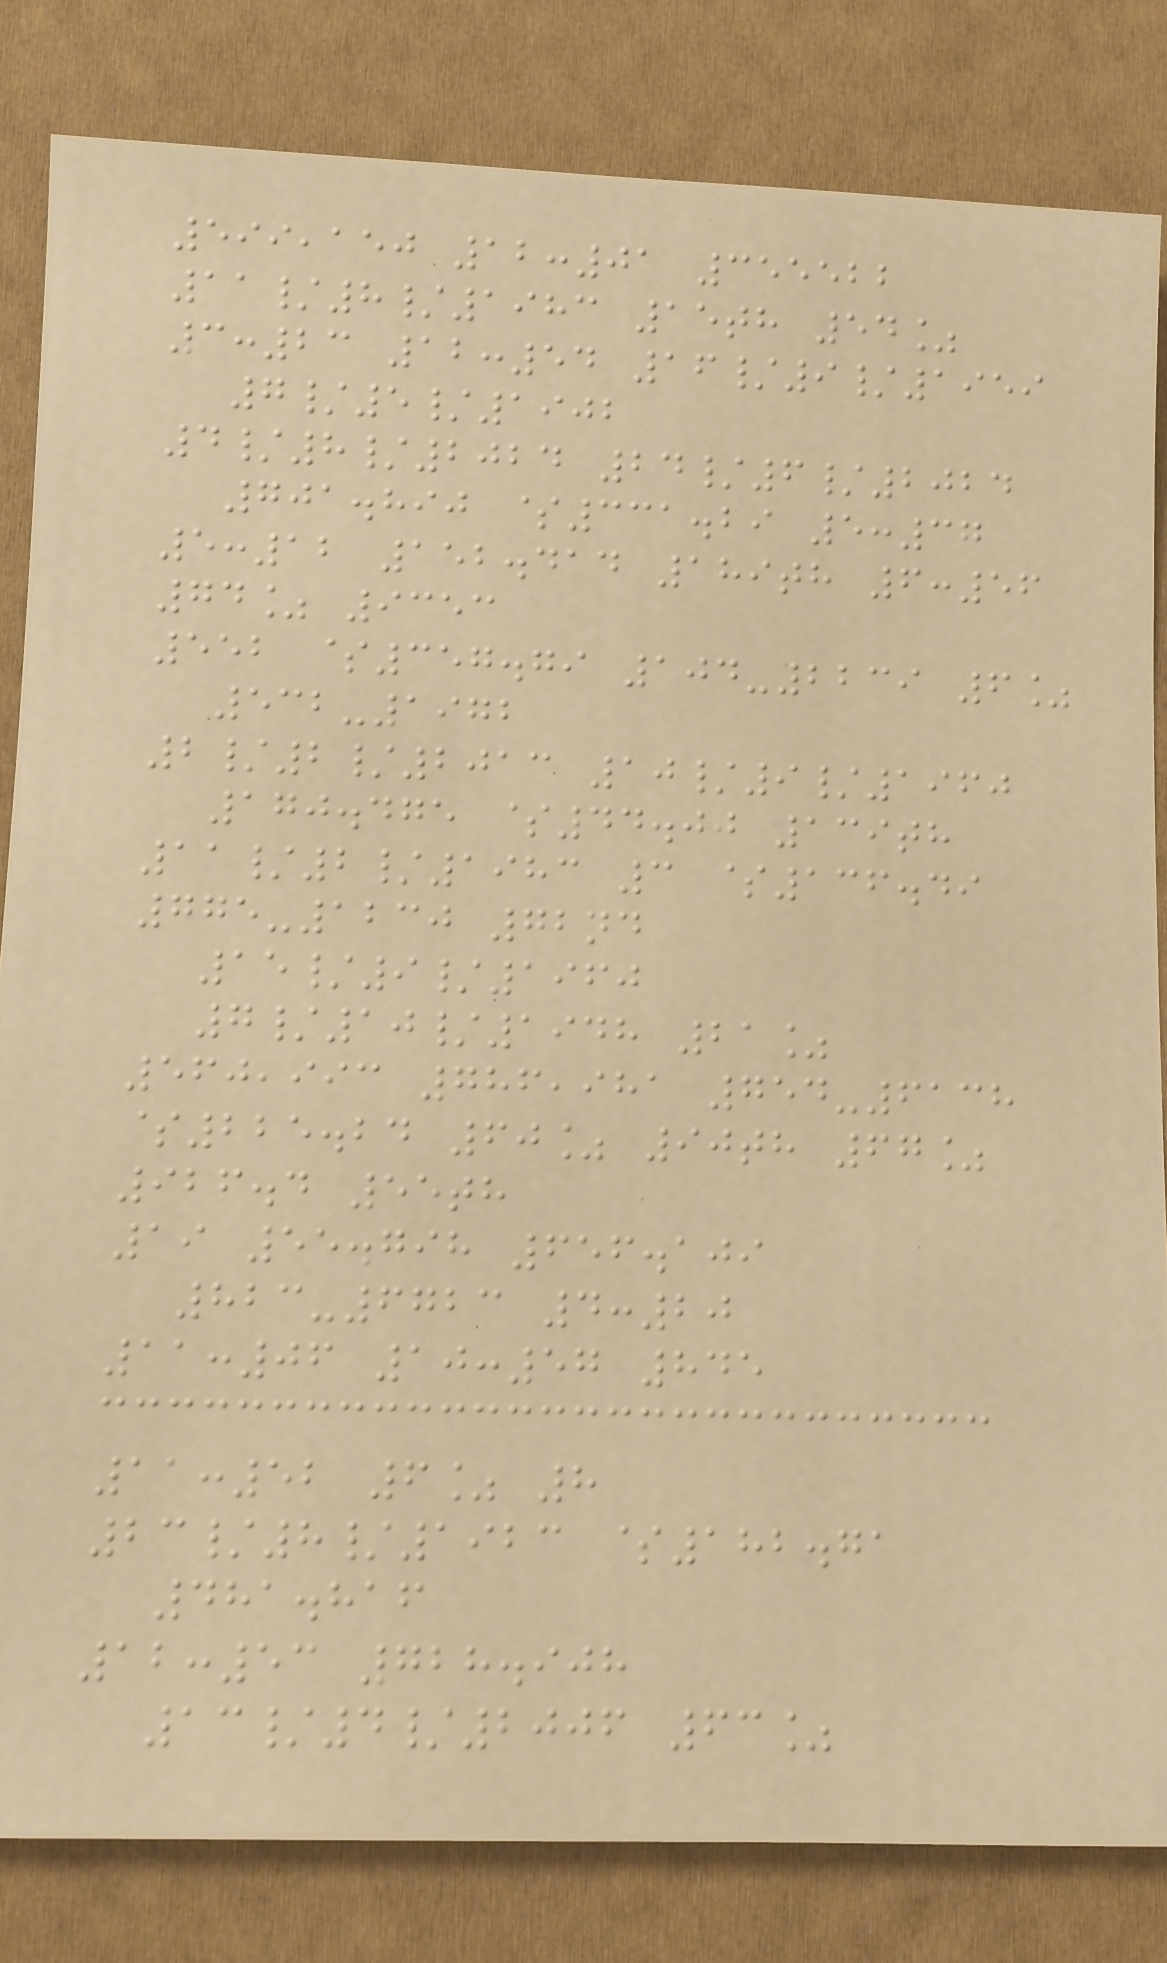599,150 12:01 355522
11/8/1983 15th 54%
3:23 12:54 16/9/1959
7/5/1902
4/8/2024 24/6/2024
701.890 $331.29 5:37
5:12 152.414 189th 6:56
74% 9353
552 $357.79 104-2239 6%
532-1972
2/2/2013 10/9/1960
170.475 $44.00 139th
11/2/1983 3 $136.49
775-1230 72nd
15/9/1960
7/10/1948 21%
560,993 786,981 754-6138
$225.24 60% 90th 67%
926.4 55th
19 55.798 656.109
823-6723 4:20
11:06 10:57 845
11:52 6% 8
23/8/1923 $182.71
481.816
12:53 728.908
13/4/2006 63%
